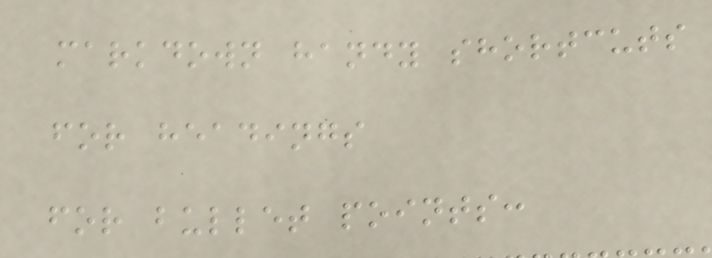markdown handy shortcuts
for headings
for bullet points:
